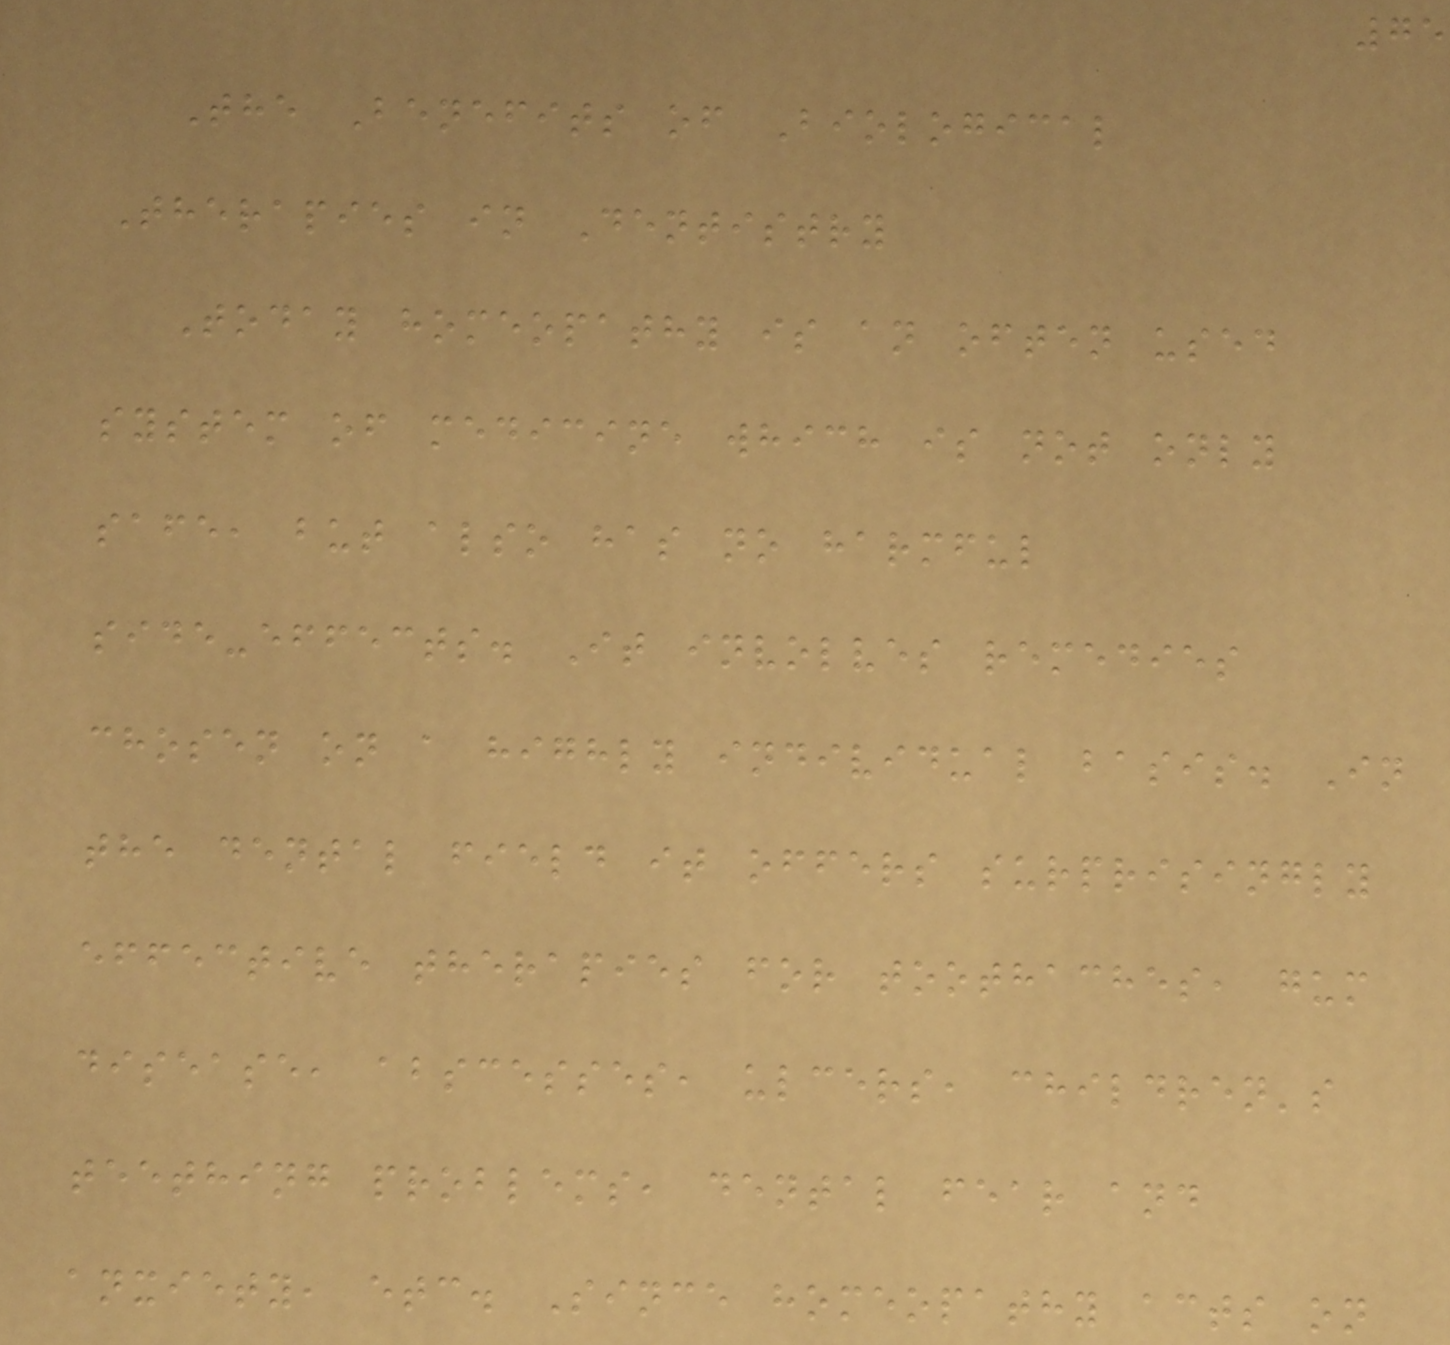75
The Benefits of Biological
Therapies in Dentistry
Today homeopathy is an often used
system of medicine which is not only
safe, but also has no harmful
side-effects. It involves remedies
chosen on a highly individual basis. In
the dental field it offers surprisingly
effective therapies for toothaches, gum
disease, abscesses, ulcers, children's
teething problems, dental fear and
anxiety, etc. Since homeopathy acts on
